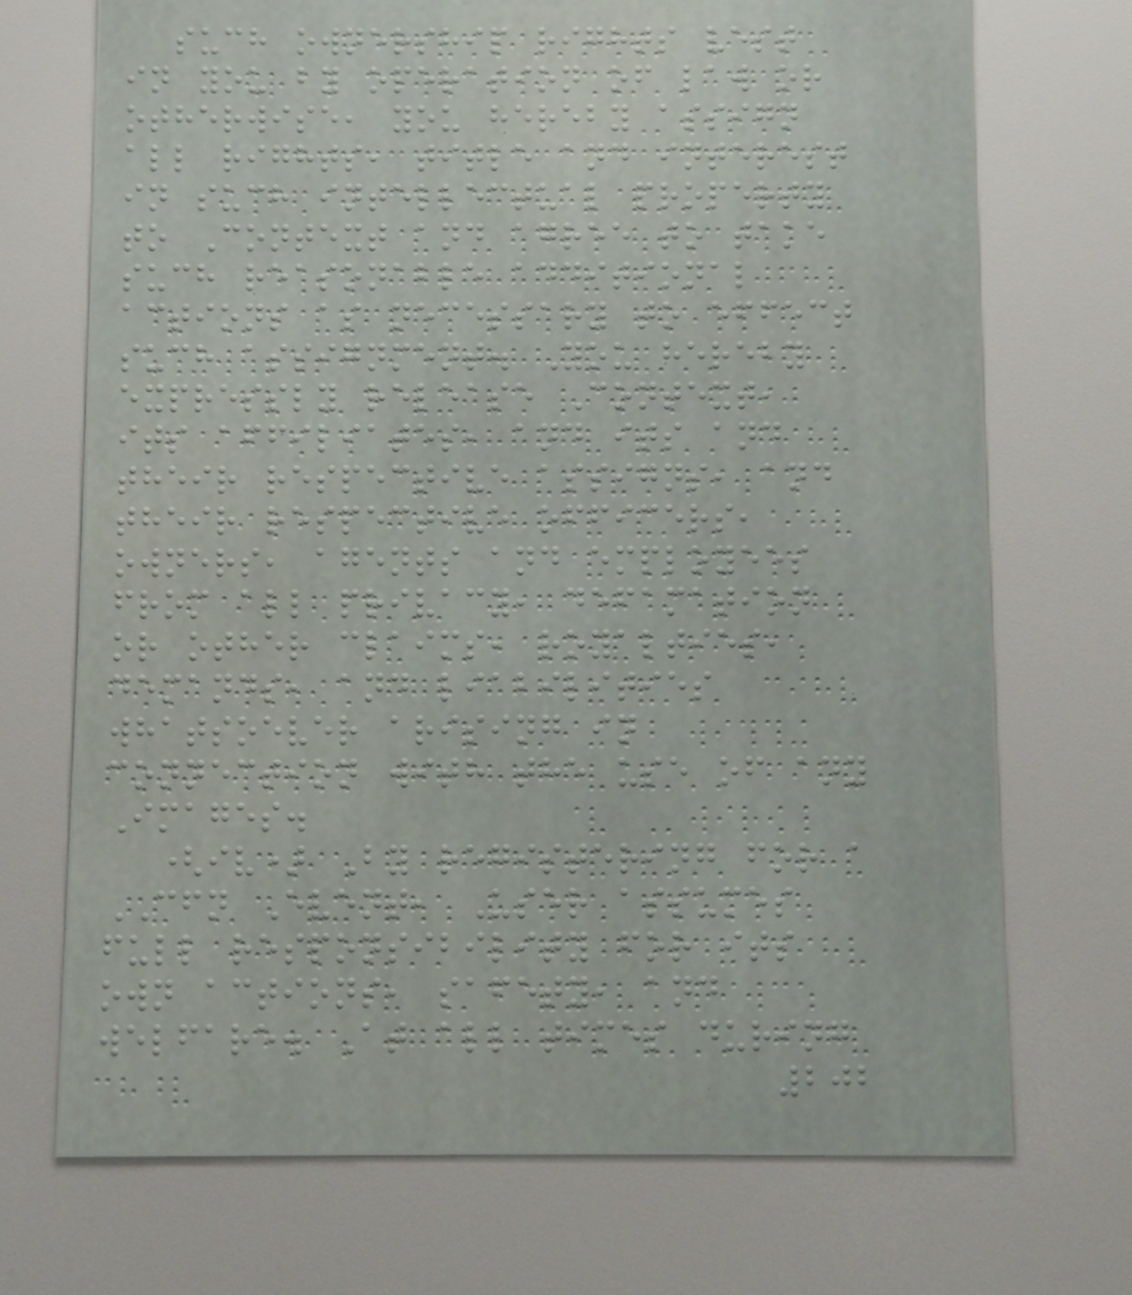such ownership rights vest
in you by operation of law or
otherwise, you hereby assign
all rights, title and interest
in such intellectual property
to Context and agree to take
such reasonable additional
actions as necessary to effect
such assignment. You hereby
expressly release Context,
its affiliates, and its and
their respective assigns, and
their respective officers,
owners, agents and employees
from all privacy, defamation
or other claims, royalties,
demands, and liabilities
whatsoever arising in
connection with the use of any
Images.
(iv) By registering for a
CFN Event, User assumes
full responsibility for its
own actions, safety, and
welfare. At all times during
202
